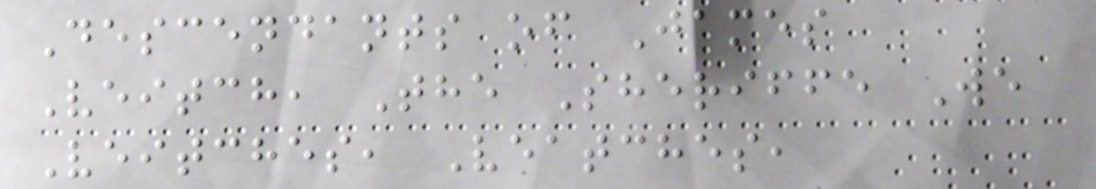Descendants of James
Veitch, The Sheriffe We
Veitches, Veatches,
